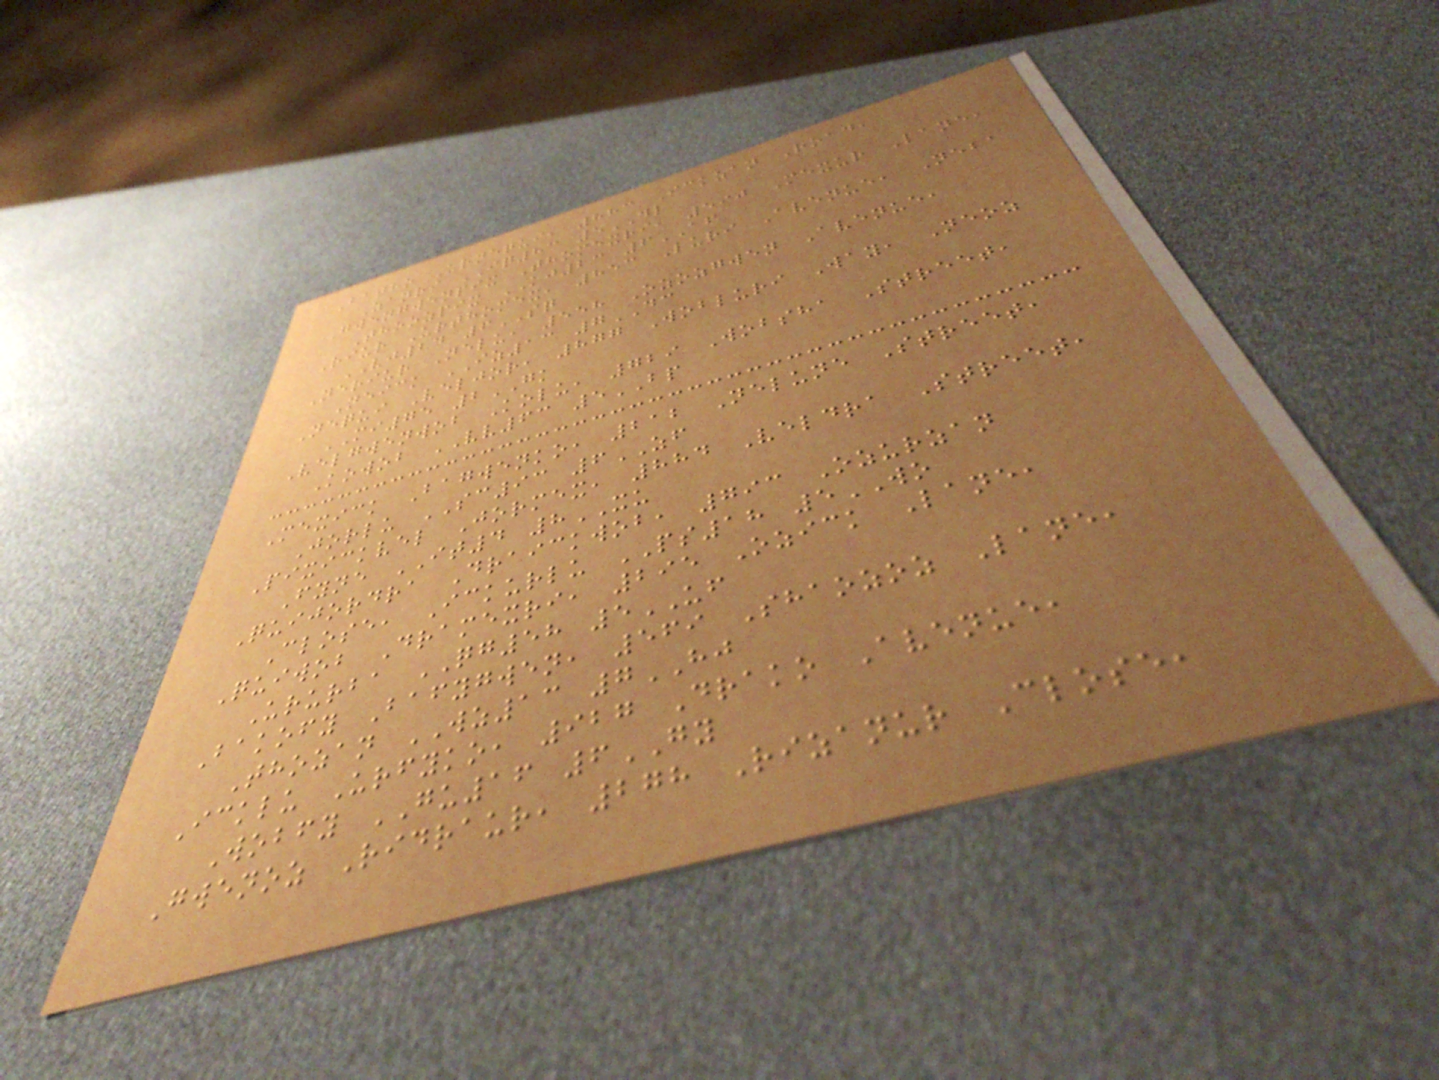Batho Urnequi, 883 Ickzan Road,
Zanri IQ83 5DL
Gwengwenpix Thomexri, 590 Mexur Lane,
Thoozpix KJ23 6AF
Riur Urthomex, 853 Luri Avenue, Neba
VJ24 6SQ
Neriur Nelu, 558 Ozozgwen Avenue,
Neick IZ13 7DC
Nequi Veljor, 877 Wobluri Way, Neoz
MI75 2GK
Velgwenwob Kolu, 729 Wobsha Street,
Kowob VV63 5BP
Mexick Bagwenko, 212 Nelune Street,
Jorlu SC93 6ZF
Pixickvel Jormex, 884 Veldra Street,
Fyne IT4 8XU
Quijordra Draickwob, 793 Ozurzan
Close, Ickurlu PS18 5WO
Quiwob Dramexri, 295 Ozick Lane,
Ururba QG58 5UF
Bakofy Bafygwen, 569 Shaozoz Lane,
Thozan WZ13 7HJ
Icklu Urfyko, 927 Drako Avenue,
Wobfy GU16 6GY
Gwenoz Ridraur, 278 Rizanur Close,
